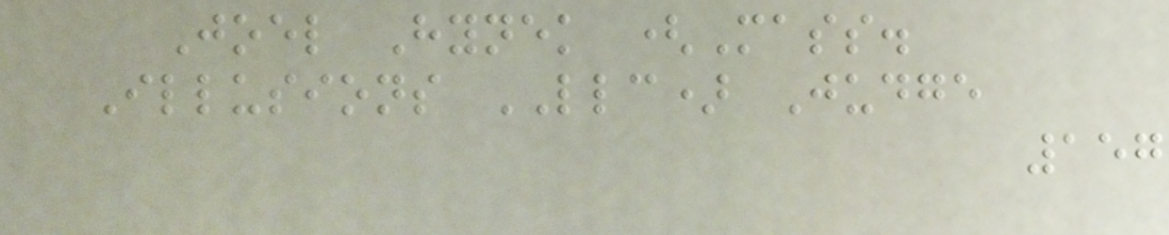Joel Hynek (Mass.
Illusions LLC) Judge
157
